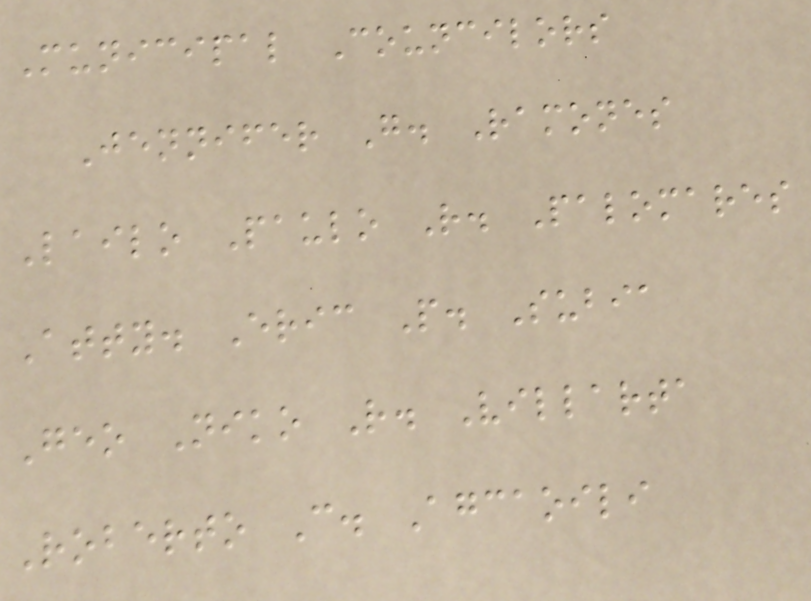Municipal Councilors
Jennifer G. Ramones
Lailo Paulo R. Palomares
Atty. Eric P. Subia
Geo Niko R. Villarta
Roberto C. Agcaoili
